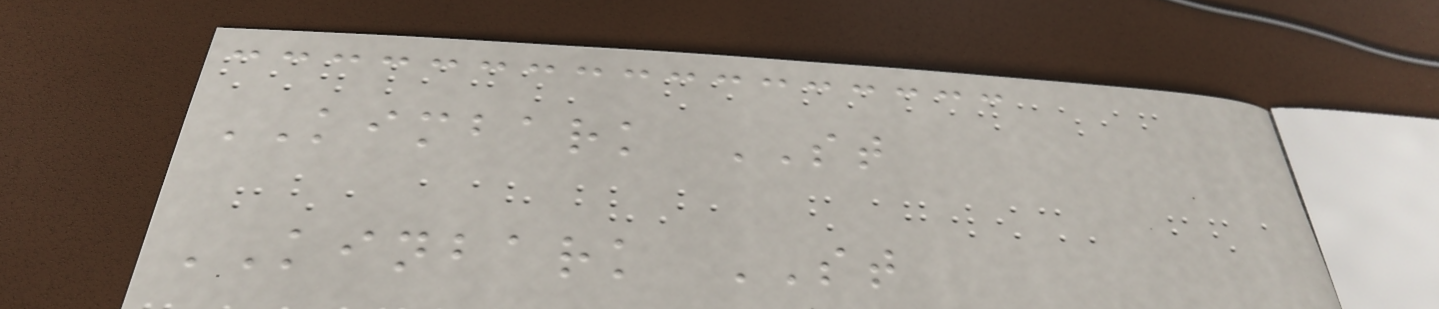KIMBARK ST
KINBARK ST
